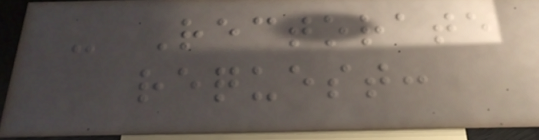- Rectorate
request:
